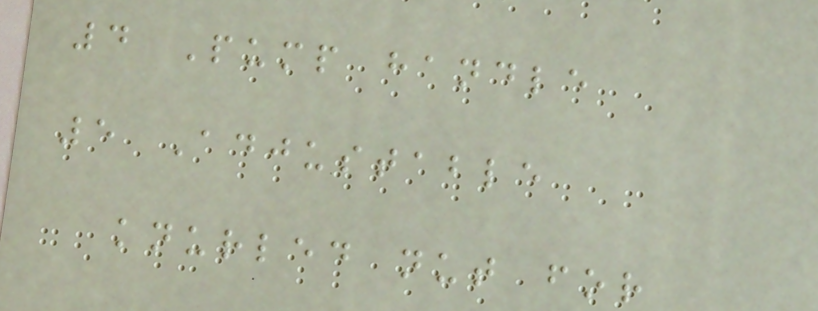4 Pump handle
5 Adjustable
knurled nut for
